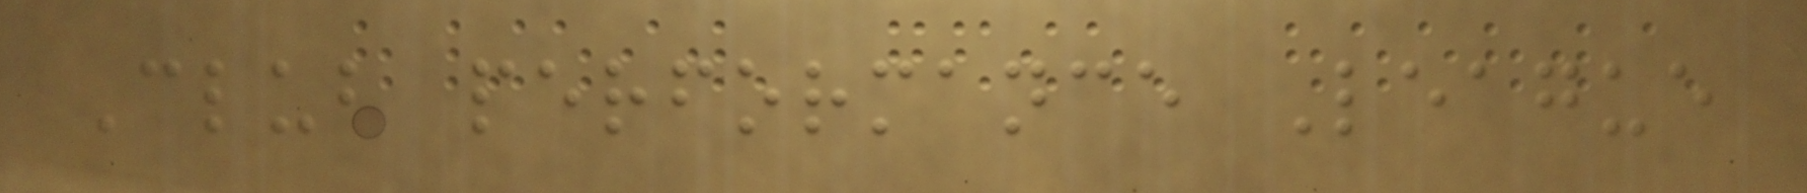Club performance League
